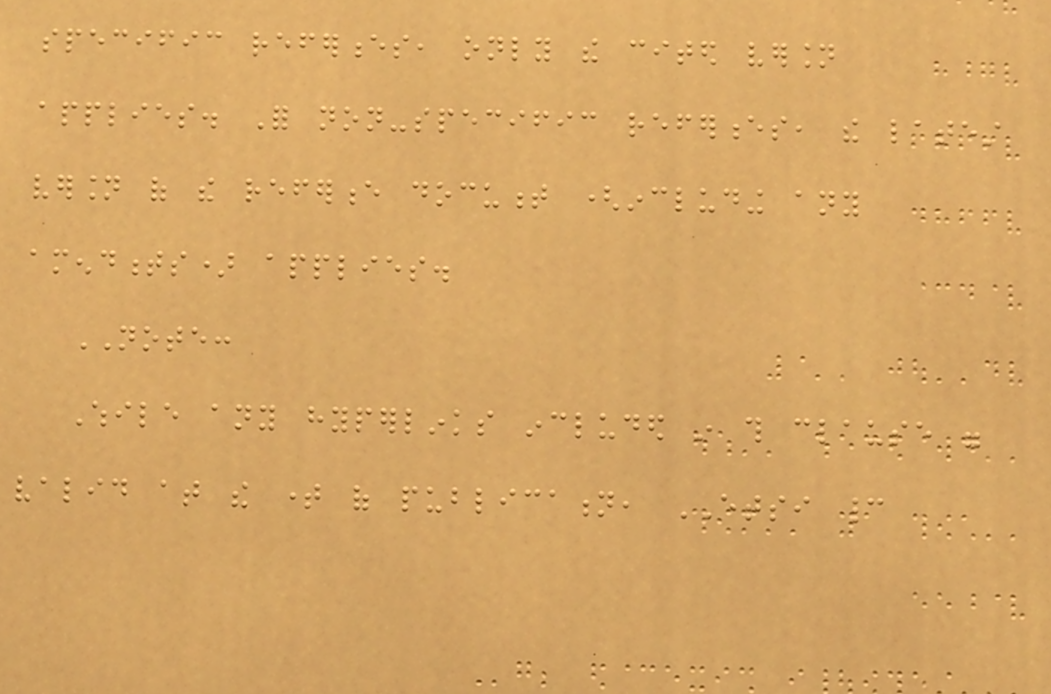specific references, only the cited version
applies. For non-specific references, the latest
version of the reference document (including any
amendments) applies.
NOTE:
While any hyperlinks included in this clause were
valid at the time of publication, ETSI cannot
